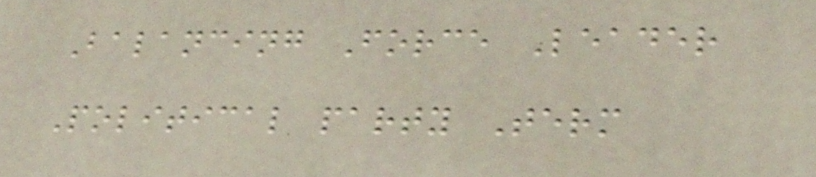Balancing Force Leader
Political party Term
